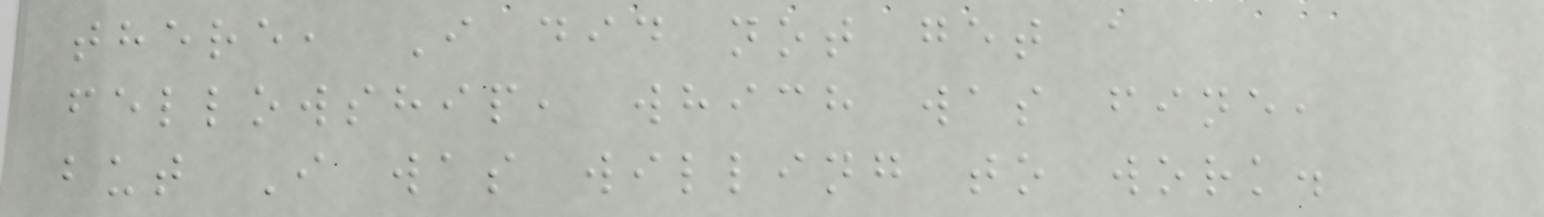there, I did not get a
fellowship, which was fine,
but I was willing to work.
